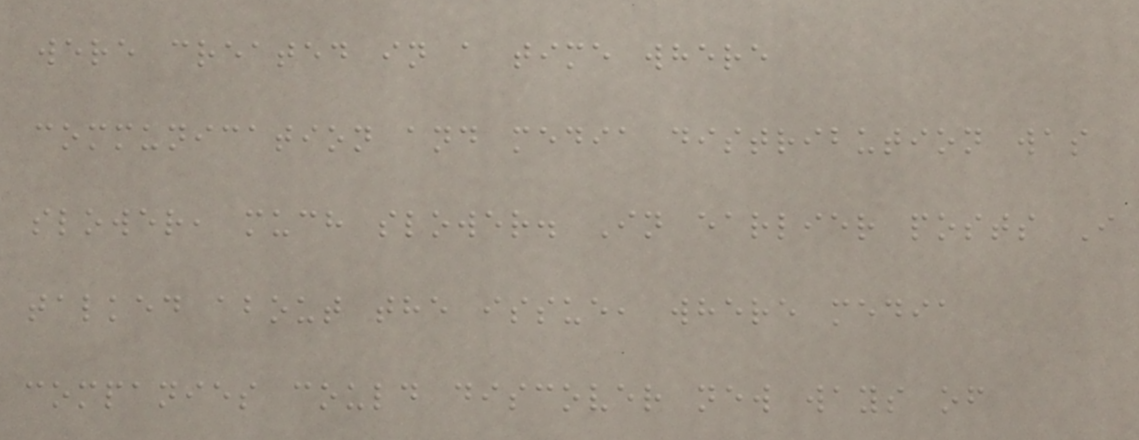were created in a time where
communication and media distribution was
slower, much slower. In earlier posts I
talked about the issue, where media
companies could discover new ways of
